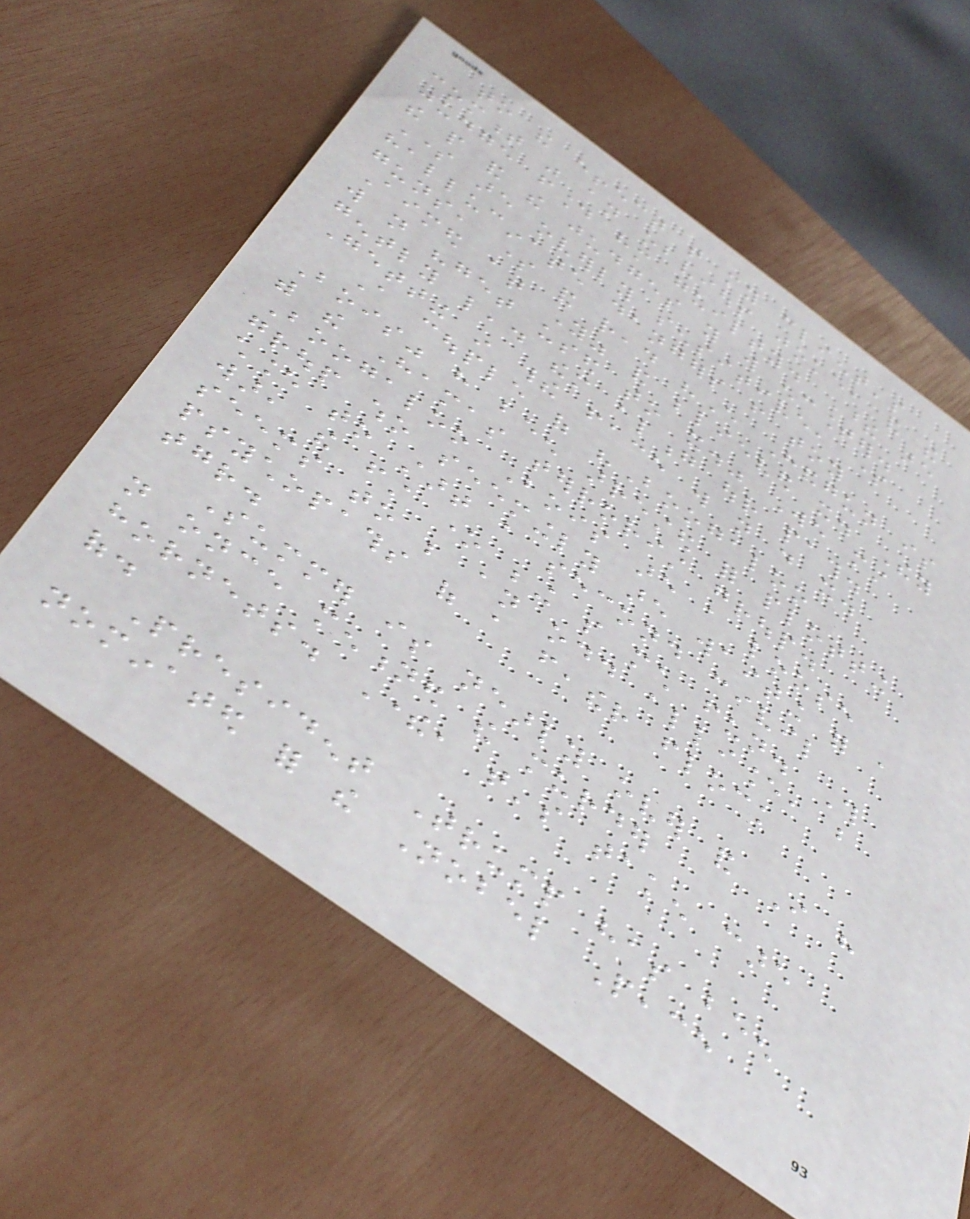to the effect that my client's
comment was an obvious joke, and the
judge found him guilty. These are
the people and the judges you will encounter.
Some are overly sensitive, some
hallucinate dangers from toy
guns, some and read "Every Handgun is
Aimed at You" and believed it. They
will not "get used to it." We must
gently lead them along our path.
Getting in their face will not do it.
A couple of "Boogaloo
Bois" have been arrested for plotting
with the Hamas terrorist group.
Boogaloo Bois are a loose
group who seemingly are waiting for a
chance to start a second civil
war, the first one being so much fun. This
seems to be an odd alliance, but
psychopaths of a feather flock
together.
Summer is nearly over and I have
not once mentioned the murder
hornets. There, that's taken care
of.
President Trump has been
nominated for the Nobel Peace
